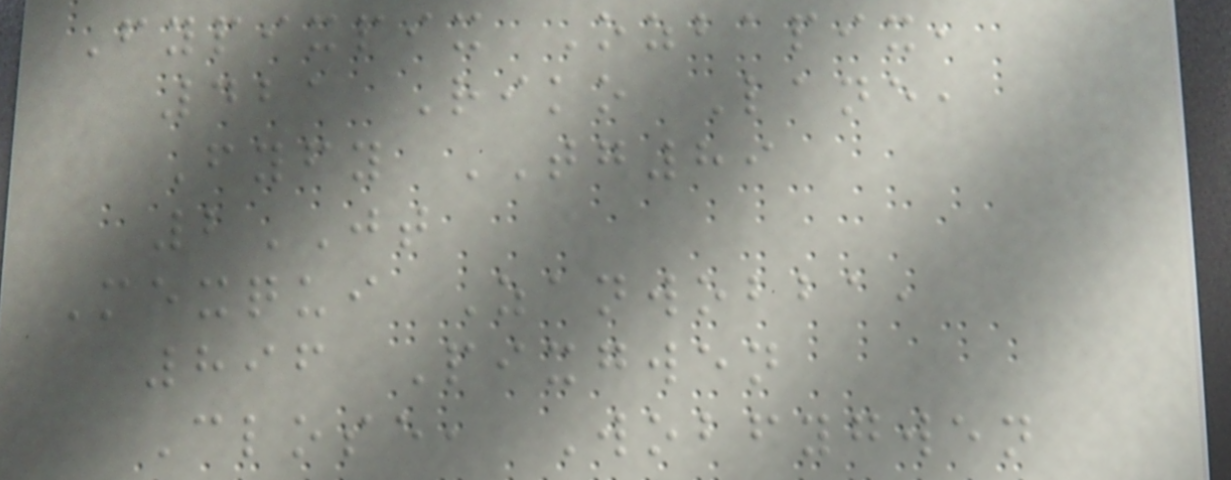Fypixpix Ozbapix,
421 Riko Lane,
Fyfy TG89
2JT
Mexqui Zanwobba,
896 Pixgwen
Close, Wobfygwen
